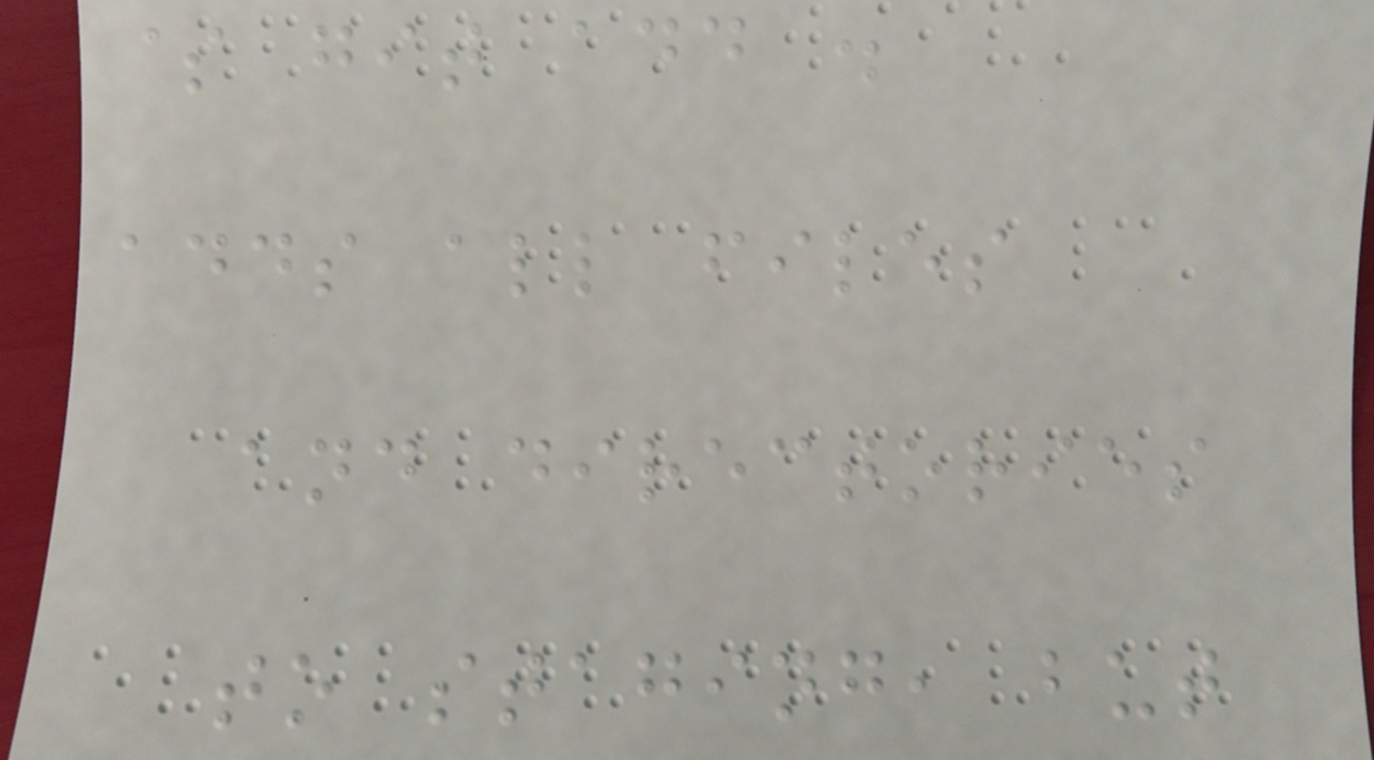$ git add .
adds all files
and directories
to staging, but
